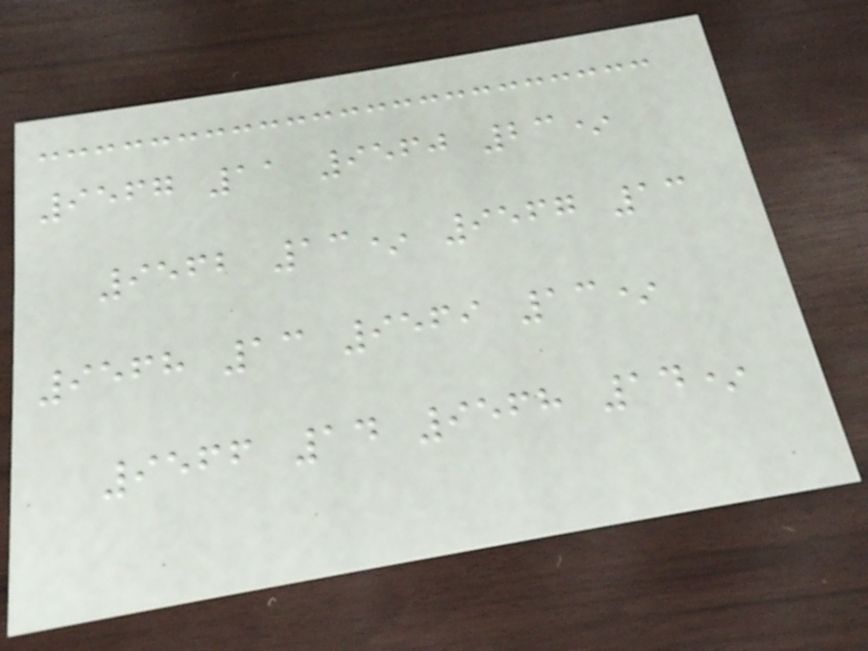9567 11 9560 23*
9562 13* 9567 13
9568 13 9569 13*
9566 14 9568 14*
